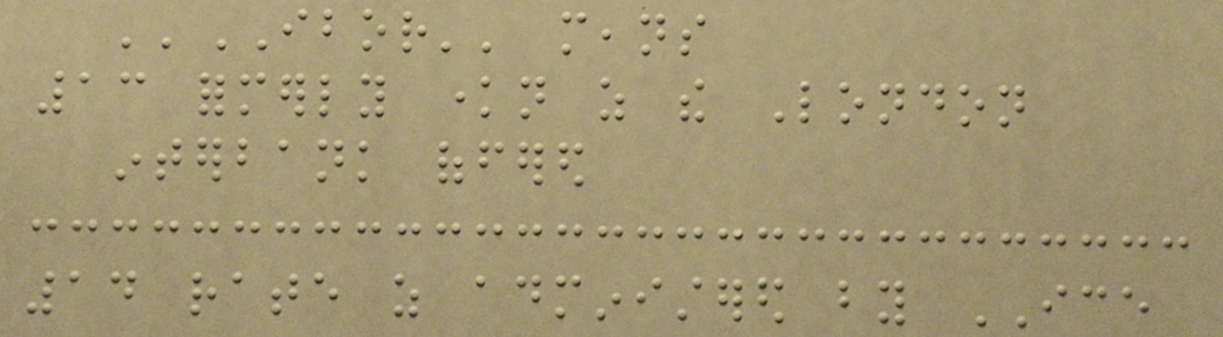''IBOR'' means
13 formerly known as the London
interbank offered
14 rate as administered by ICE
